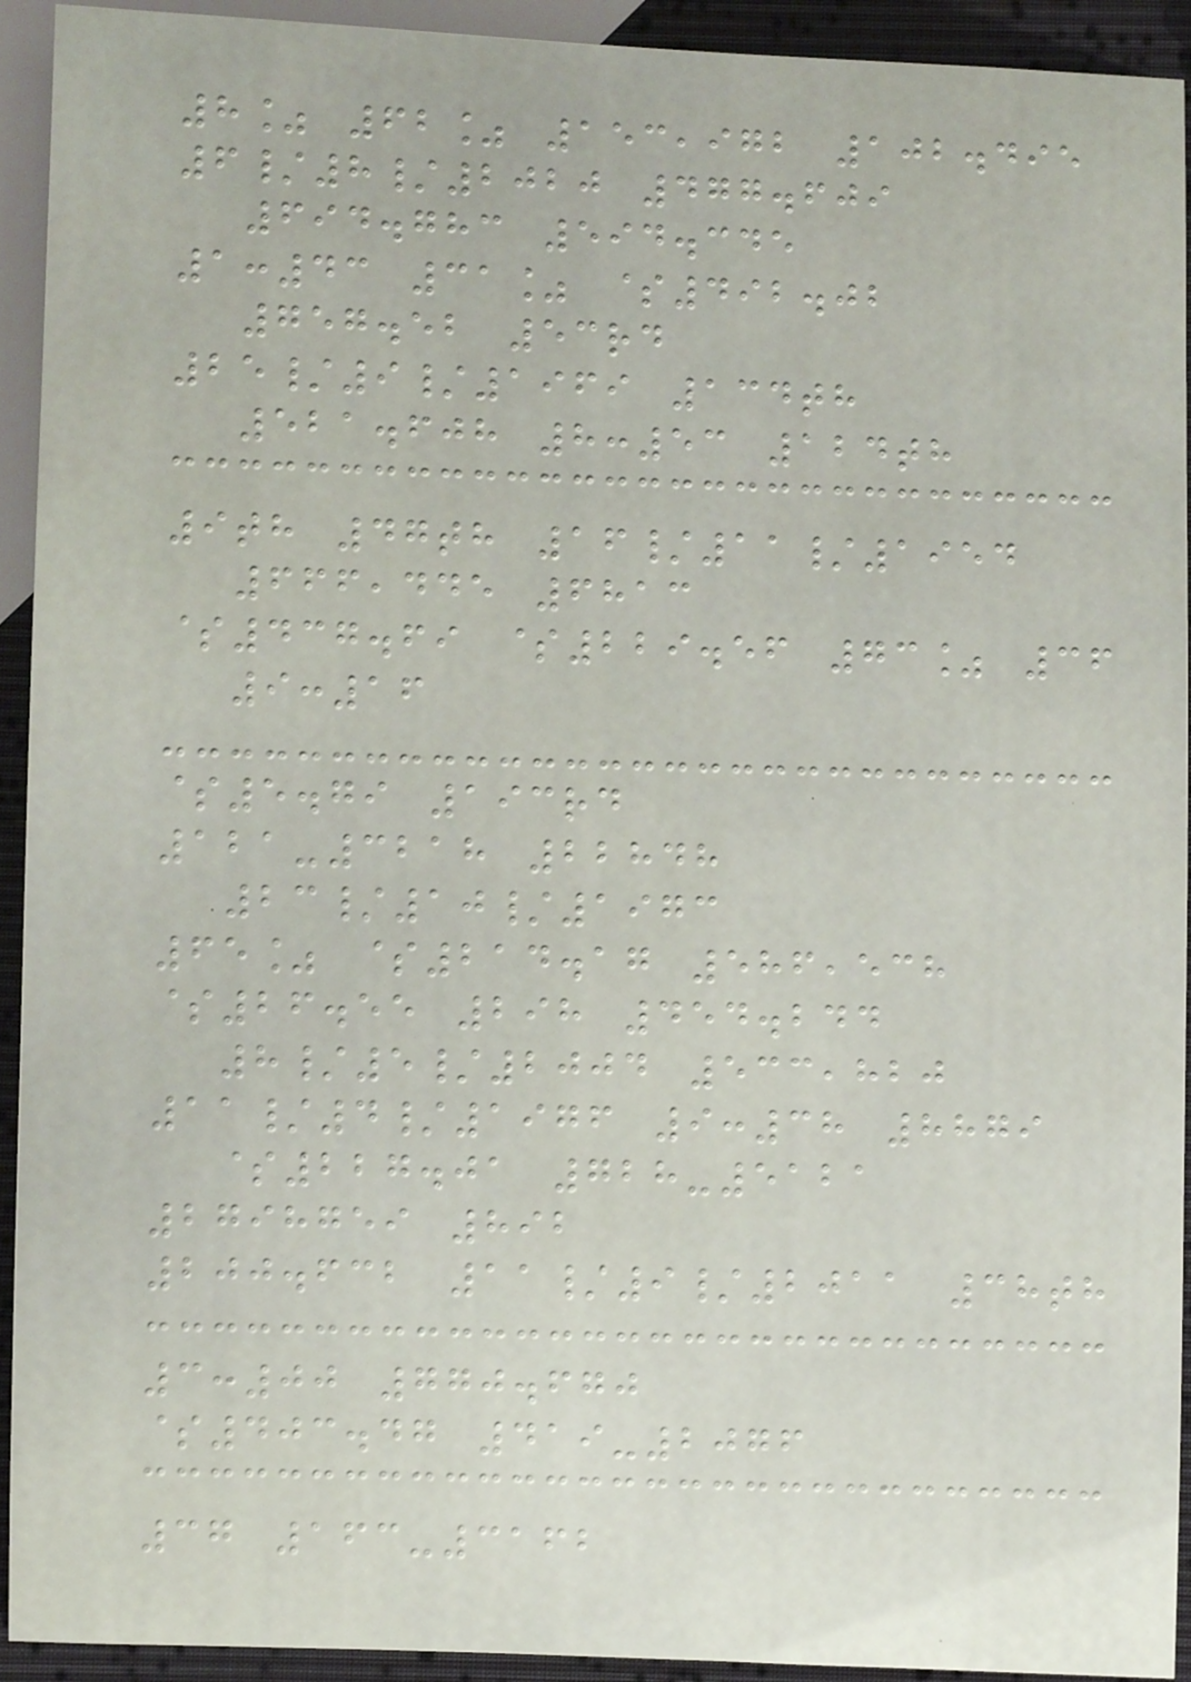8% 62% 153,972 102.495
6/8/2020 477.609
694.783 594.345
1:43 31% $492.02
757.52 53rd
25/9/1969 134th
521.608 8:53 124th
9th 47th 16/11/1954
666,445 6813
$437.69 $229.56 73% 36
9:16
$5.79 193rd
121-3218 22848
23/10/1973
65% $214.17 586,538
$26.55 298 454.244
8/5/2004 533,820
11/4/1976 9:38 8879
$227.01 728-5121
2798759 892
200.632 11/9/2011 38th
3:00 770.670
$403.47 419-2076
37 163-3162
